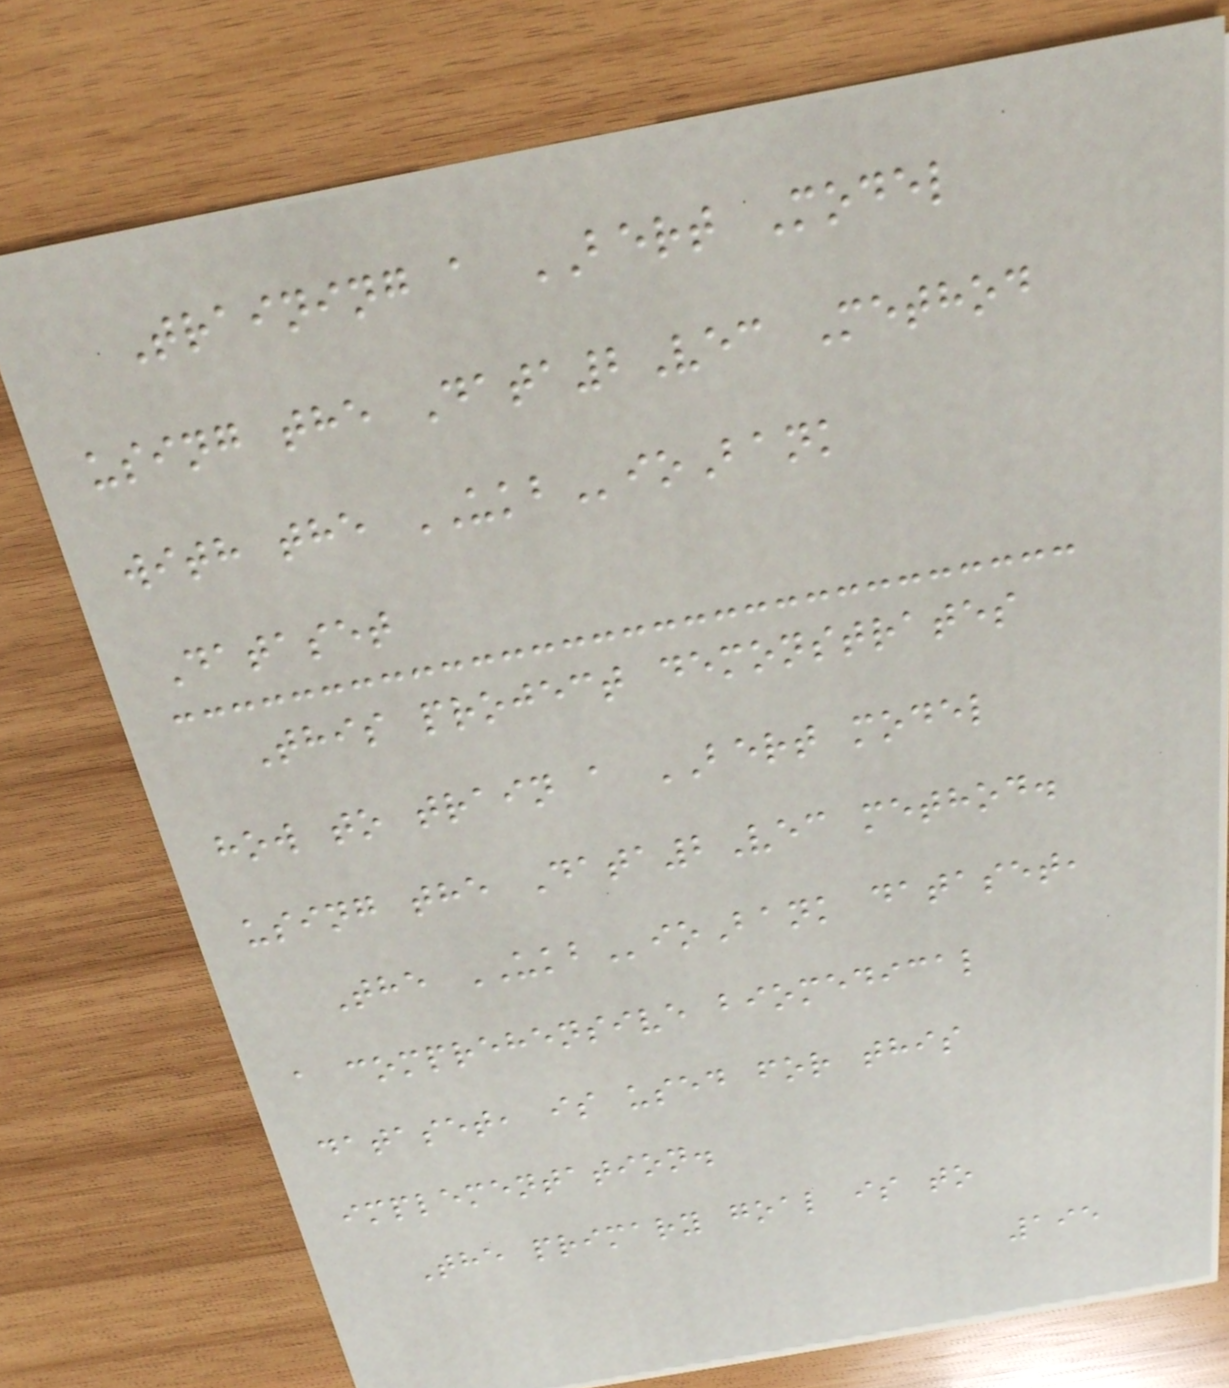Training a BERT Model
using the Data2Vec Method
with the UKBioBank
Dataset
This project demonstrates
how to train a BERT model
using the Data2Vec method.
The UKBioBank dataset,
a comprehensive biomedical
dataset, is used for this
implementation.
The primary goal is to
195
